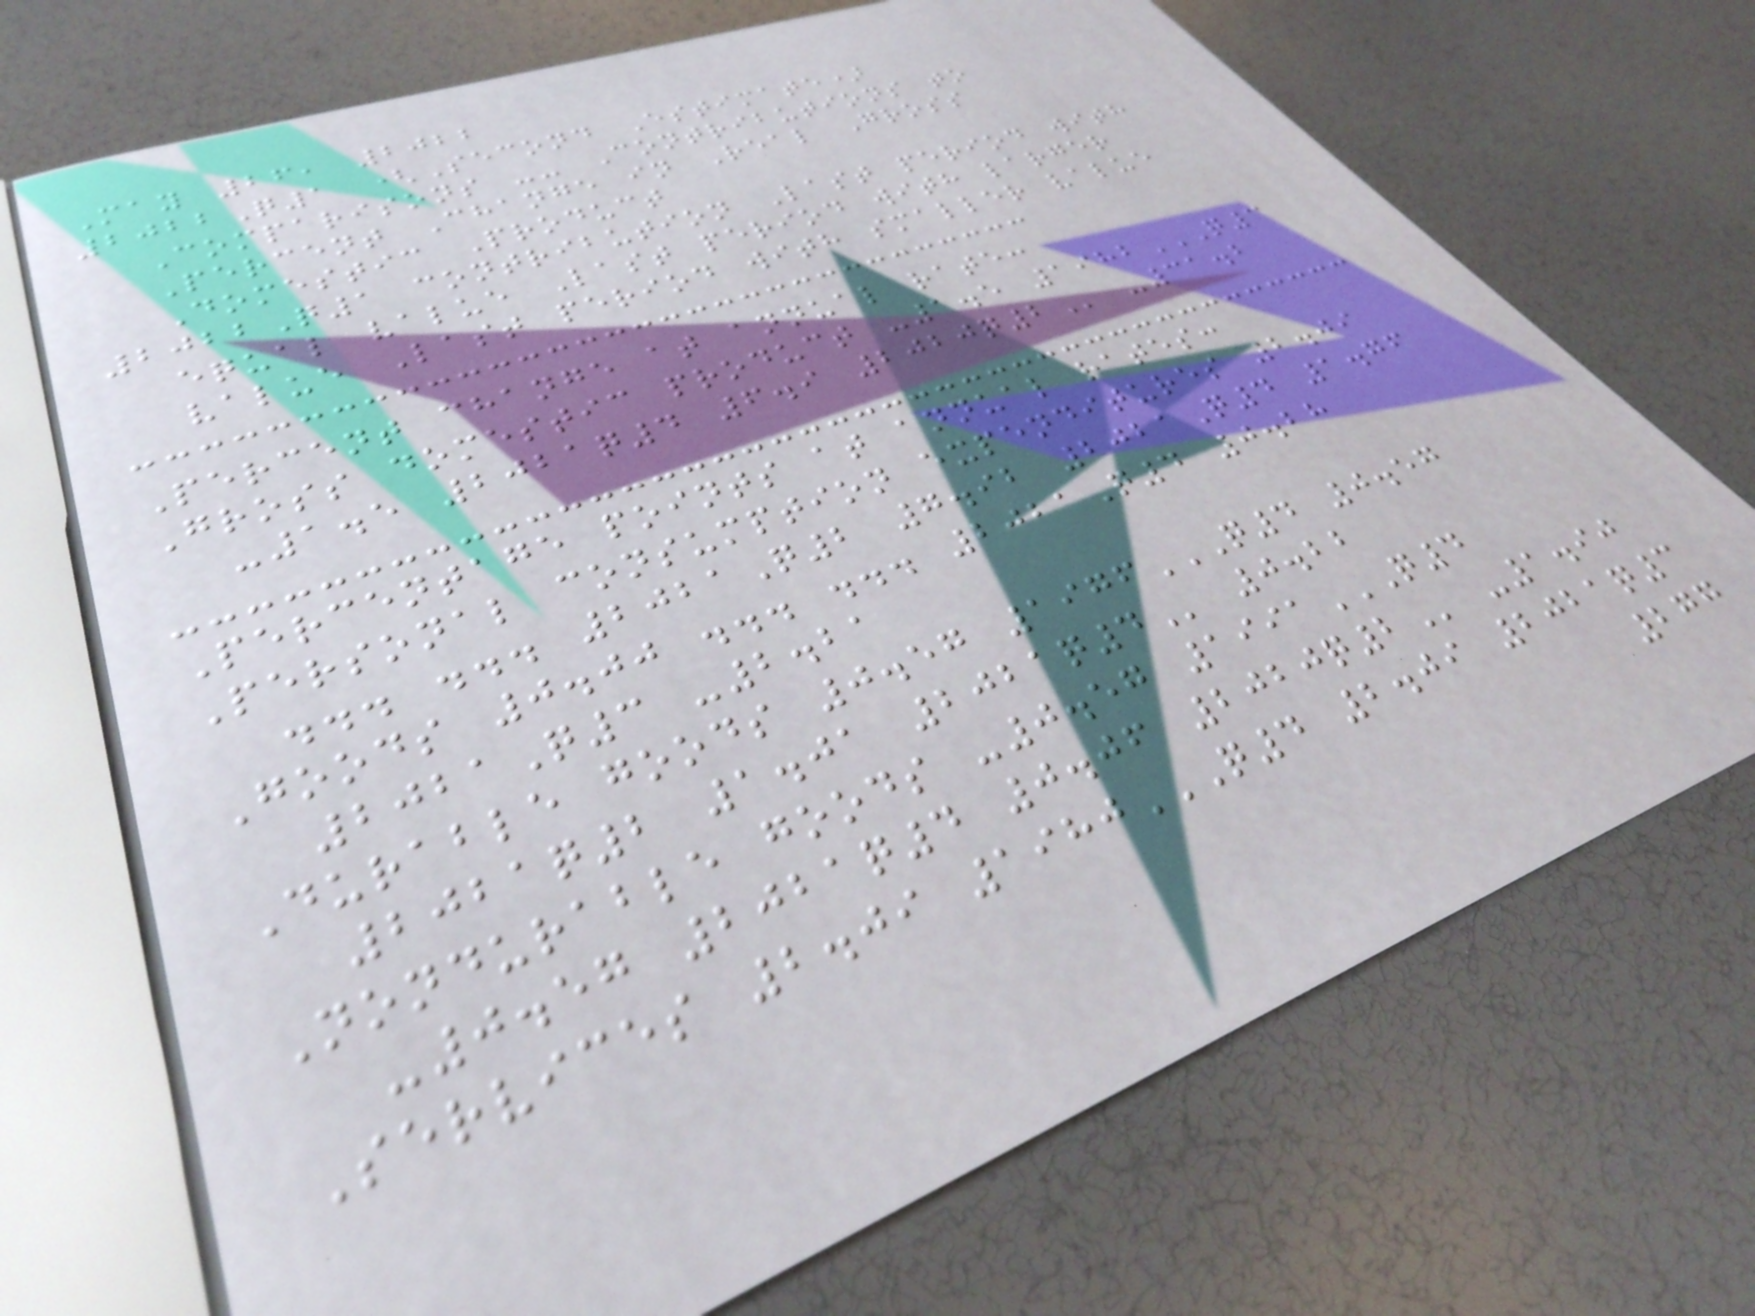May 26, 2022
2022Q1 (Second Estimate)
Comparisons -- Contributions to
Percent Change in Real Gross
Domestic Product
2022Q1 contribution Last period with
equal value Last period with larger
value Last period with smaller value
Percent change at annual rate:
Gross domestic product -1.5 1982Q3
-1.5 2021Q4 6.9 2020Q2 -31.2
Percentage points at annual rates:
Personal consumption expenditures 2.09
... ... 2021Q2 7.92 2021Q4 1.76
Goods 0.00 ... ... 2021Q4 0.28
2021Q3 -2.21
Durable goods 0.57 1976Q4 0.57
2021Q2 1.01 2021Q4 0.22
Nondurable goods -0.57 1991Q4
-0.57 2021Q4 0.06 2020Q2 -1.90
Services 2.09 1980Q4 2.09 2021Q3
277
